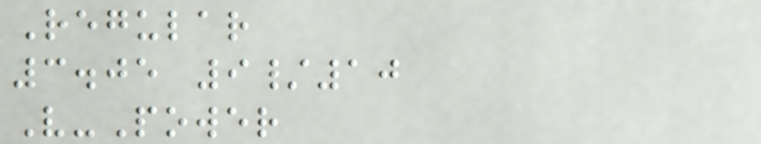Regular
3.05 9/10
V-Power
